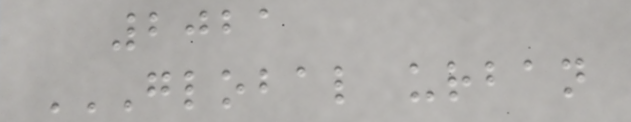2021
GLOBAL URBAN
